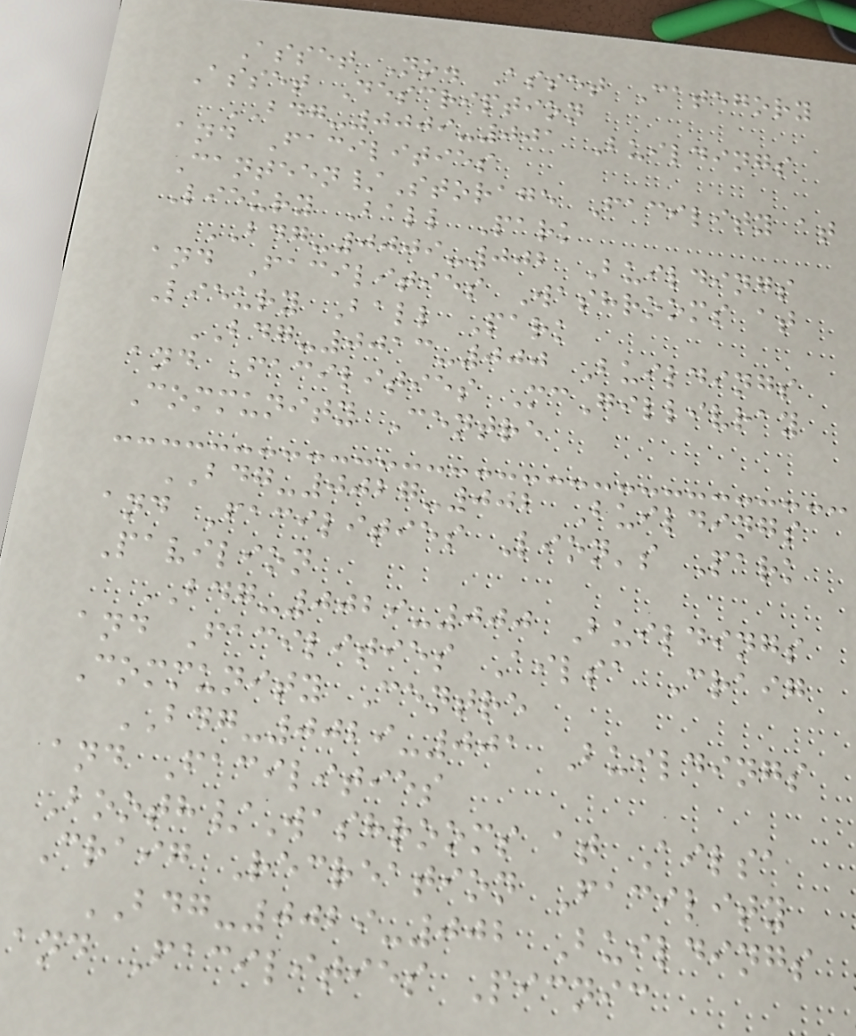Asset No. Asset Category
Asset Description
BDG-0009-001 Buildings
and Facilities
Canteen/Storage Facility at
Lieury Ball Park
BDG-0009-002 Buildings
and Facilities Washrooms at
Lieury Ball Park
BDG-0013-000 Buildings
and Facilities McGillivray
Community Centre
BDG-0027-002 Buildings
and Facilities Lion's Park
Pavilion
BDG-0029-000 Buildings
and Facilities Ailsa Craig
Community Centre
BDG-0029-001 Buildings
and Facilities
Booth/Washrooms at Ailsa
Craig Recreation Facility
BDG-0029-002 Buildings
and Facilities Picnic
